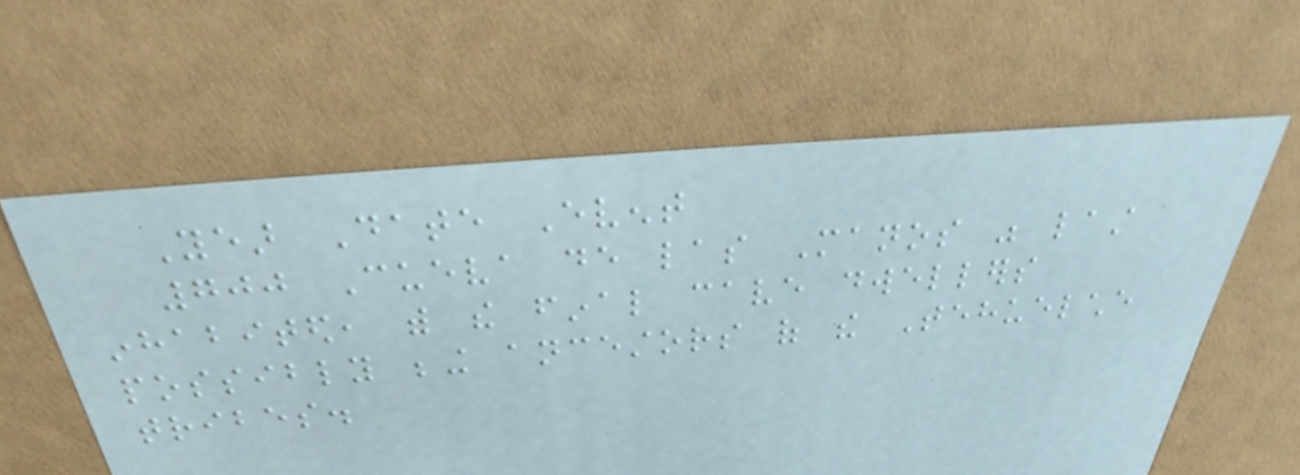Year Date Event
700 Cueva de las Manos was last
inhabited, with the final cave dwellers
possibly being ancestors of the Tehuelche
tribes.
